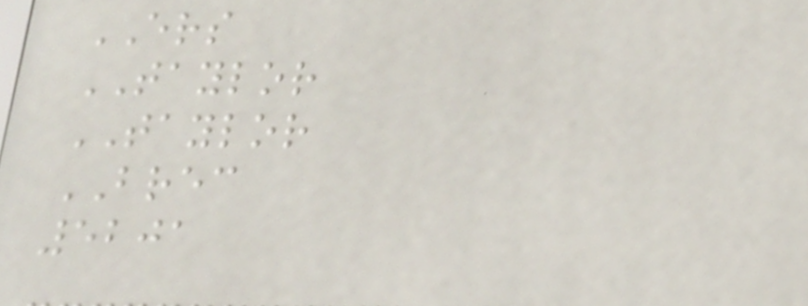ERS
TAYLOR
TAYLOR
BREC
5201
